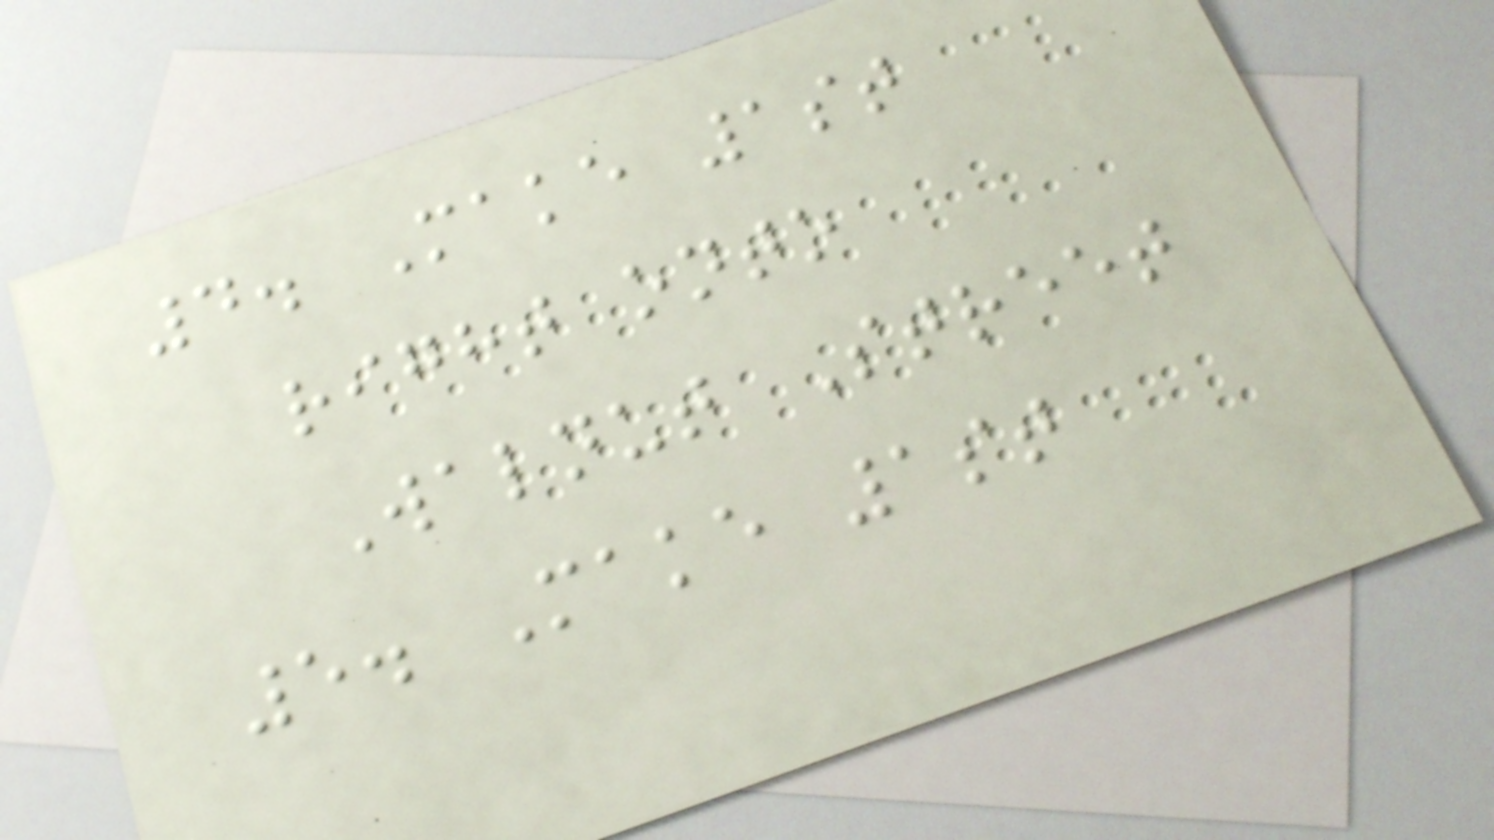4. Make 1st
right onto
Walnut Street
5. Make 1st
